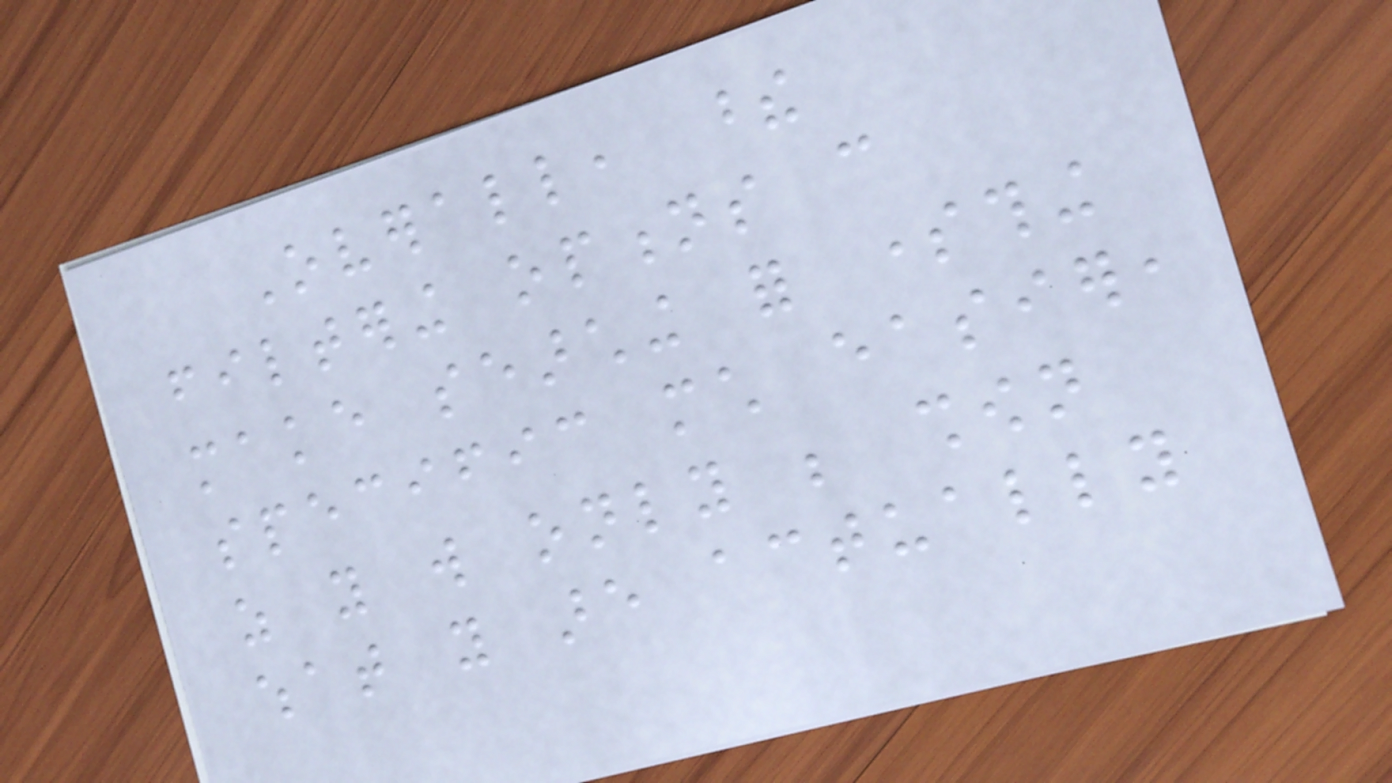Overall, these
filtering options can
make searching for something
specific much easier,
as you will only be shown
what you are actually
